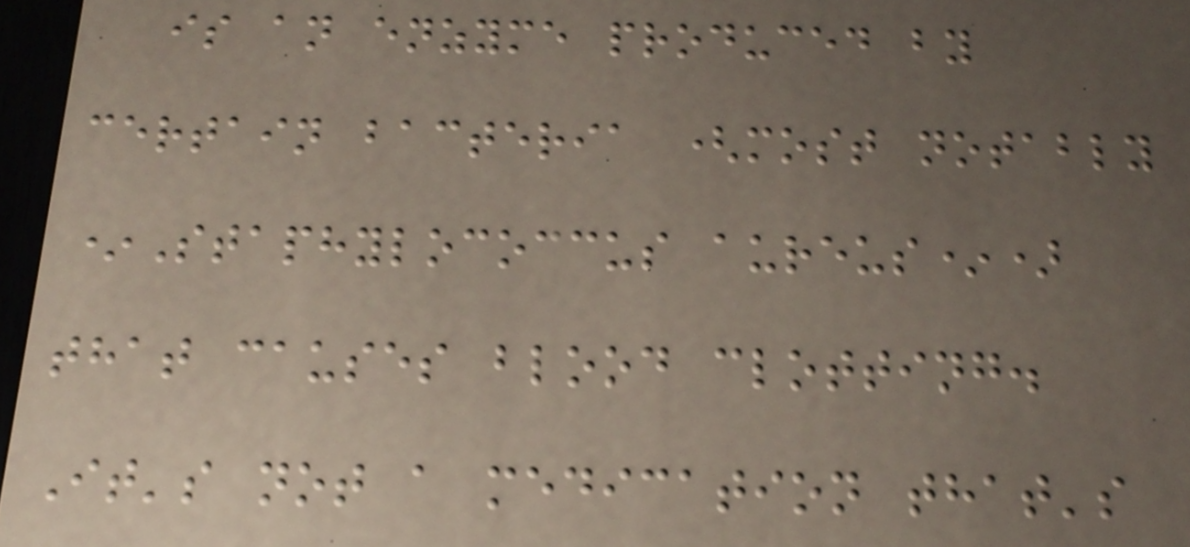is an enzyme produced by
certain bacteria (most notably
*Staphylococcus aureus*)
that causes blood clotting.
It's not a medication that's
